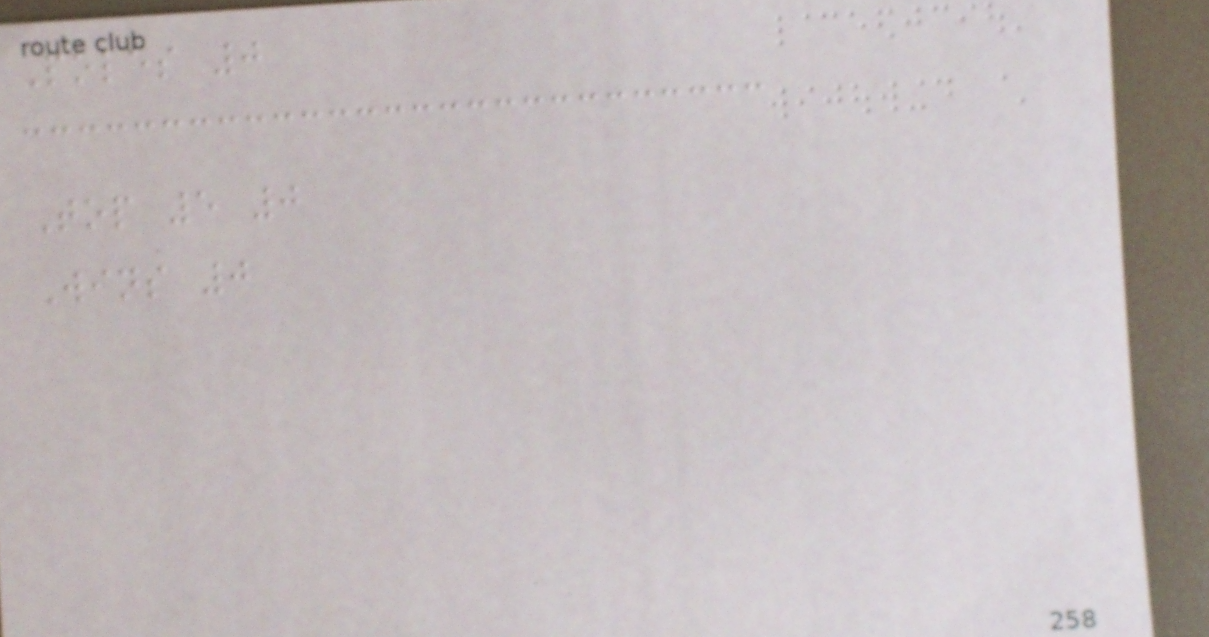Poles 0
Top 5 0
Wins 0
